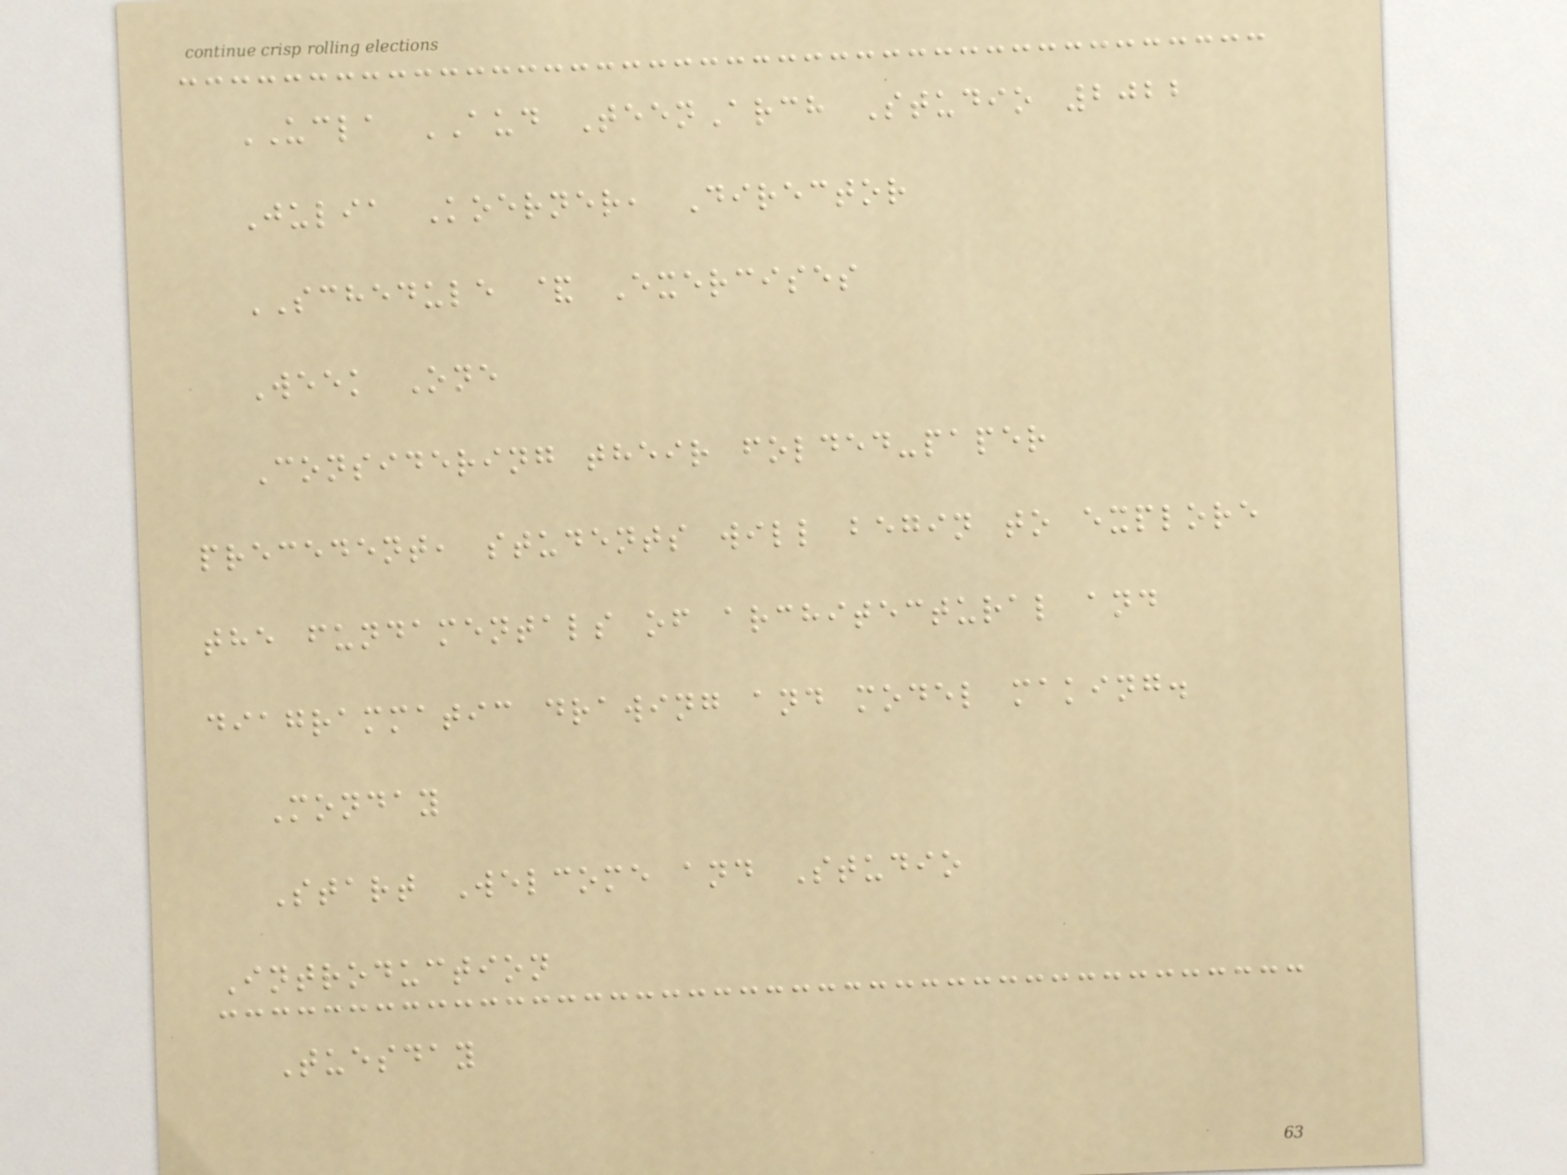UCLA AUD TeenArch Studio 2022
Julia Koerner, Director
SCHEDULE & Exercises
Week One
Considering their folded-paper
precedent, students will begin to explore
the fundamentals of architectural and
diagrammatic drawing and model making.
Monday
Start Welcome and Studio
Introduction
Tuesday
